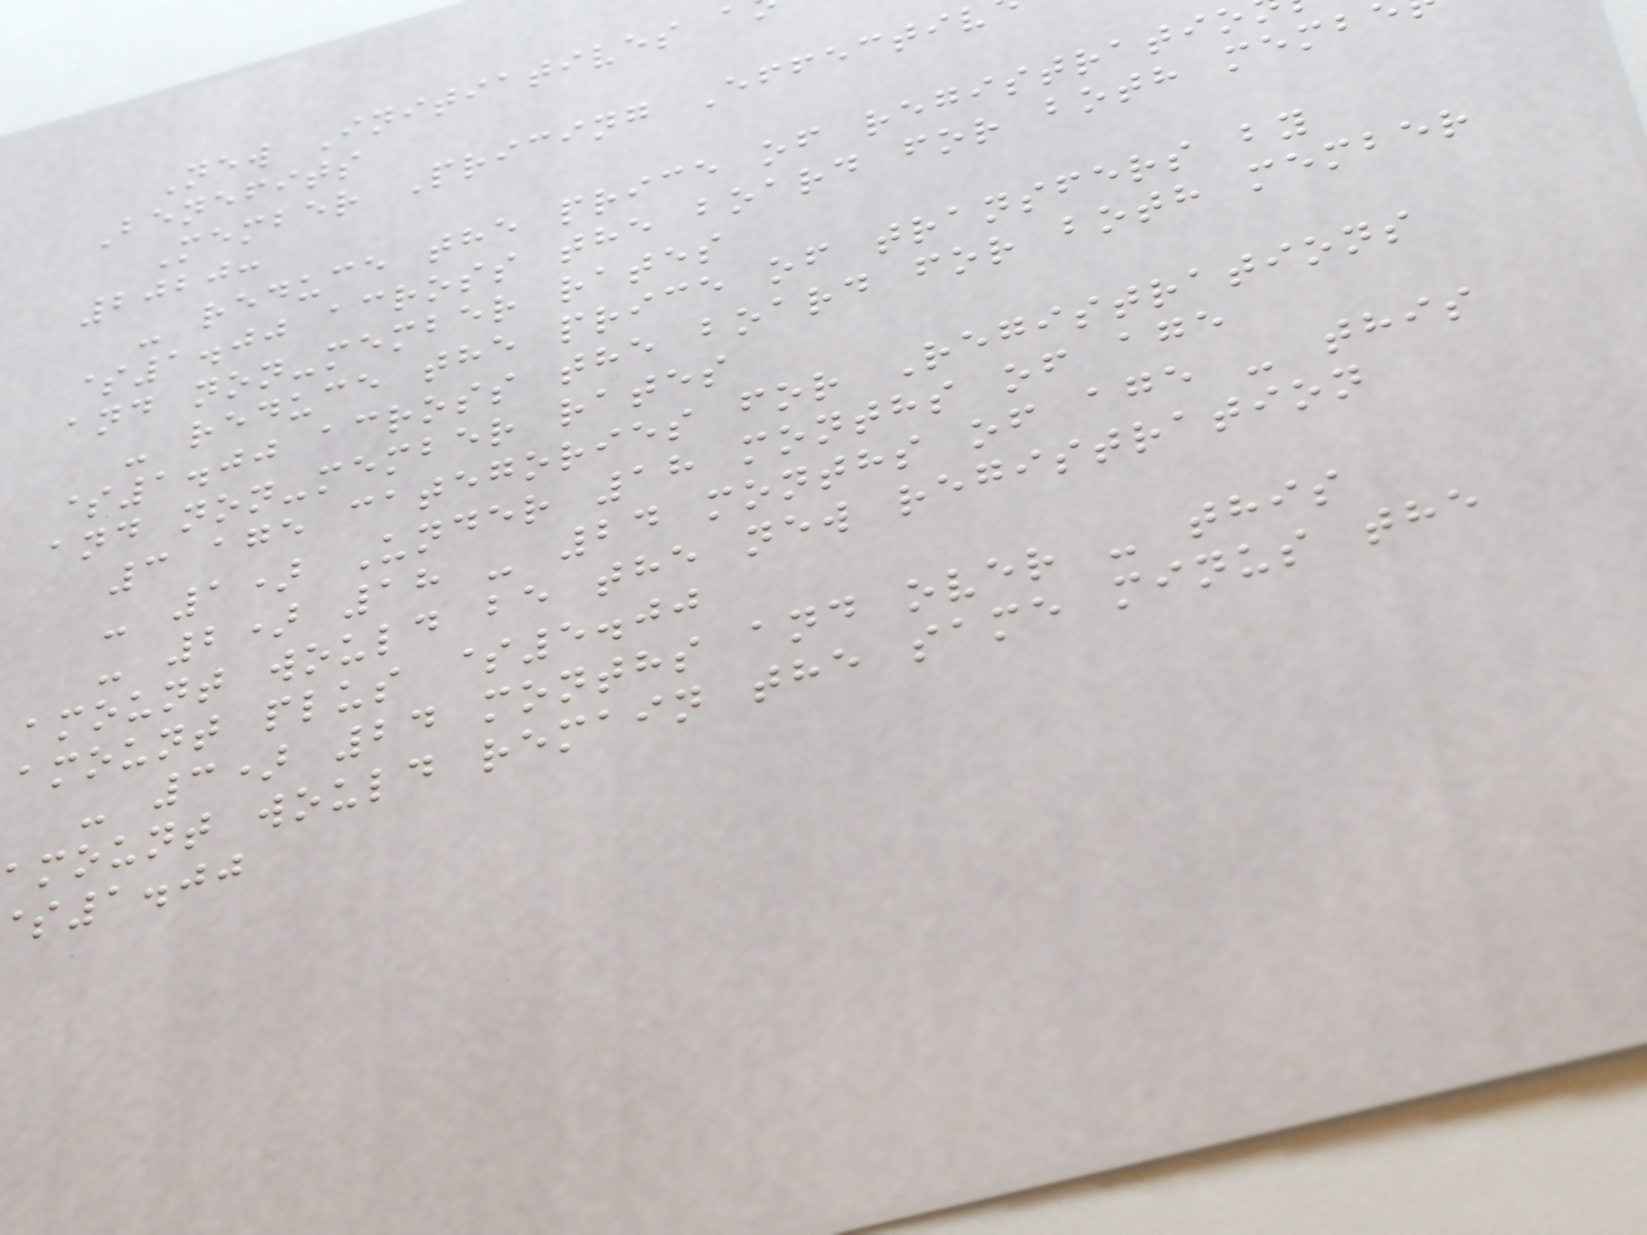New Initiatives a
Benefits
Member Pricing Effectiv
2020:
- reduce the price of registratio
$1.00 across the board for both memb
and non-member rates
- reduce the price of transfers by
$1.00 across the board for both member
and non-member rates
3 age categories for Registrations
- 1) Under 18 months of age
- 2) 18 - 24 months of age - this
amount would be the new registration
amount plus $5.00
- 3) 24 months and over - this
amount would remain the same minus the
1.00
